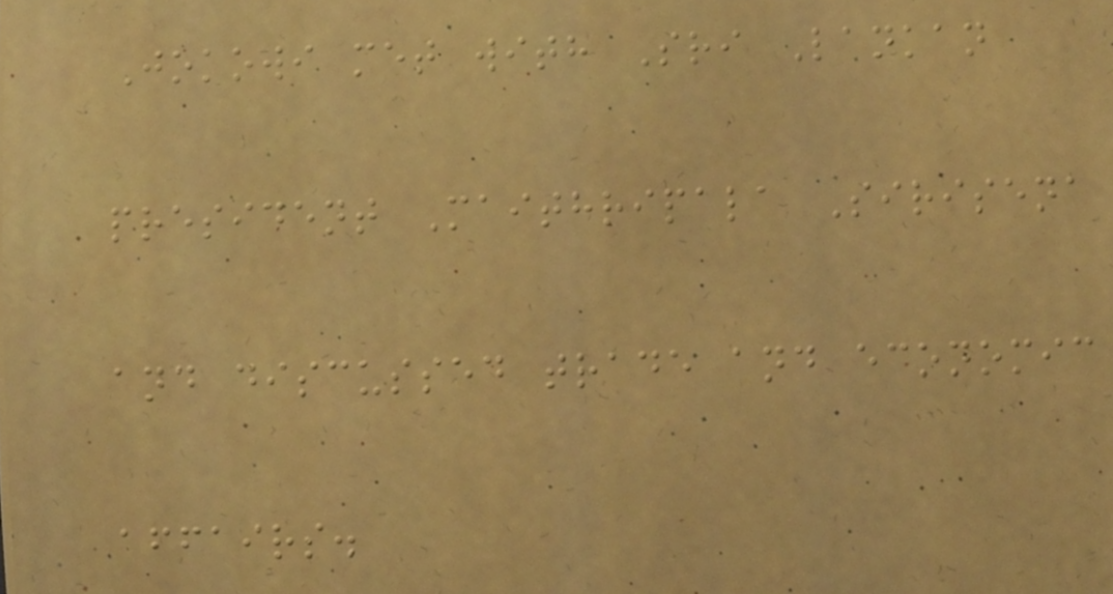Jokowi met with Sri Lankan
president Maithripala Sirisena
and discussed trade and economic
affairs.
